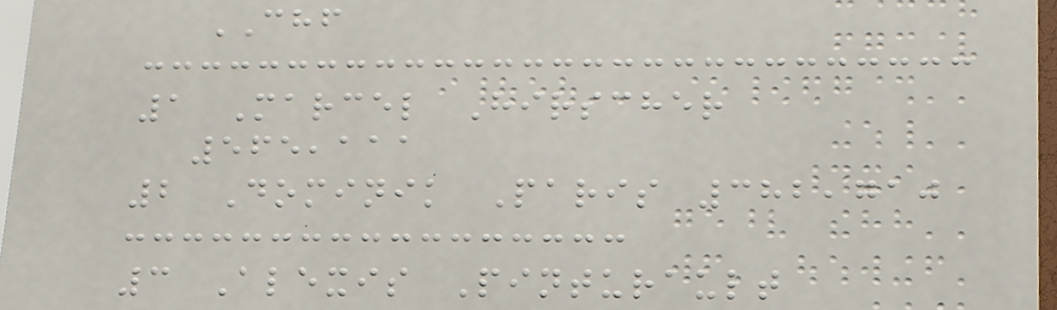CHF
1 Marcel Hirscher
565,111
2 Dominik Paris 382,710
3 Alexis Pinturault
